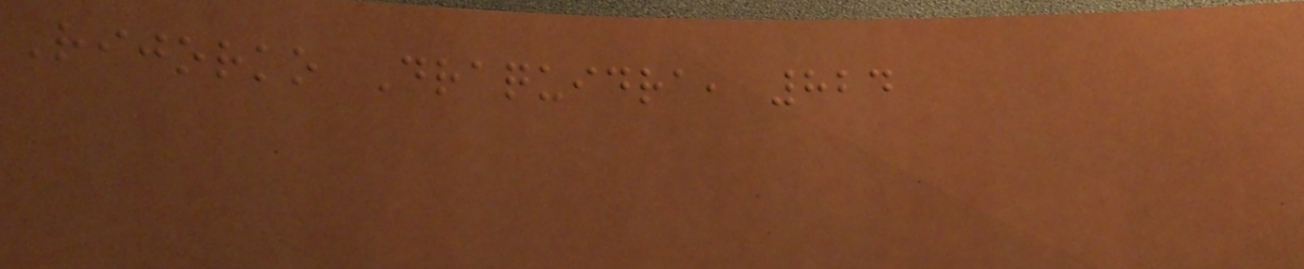Rijorko Draquidra, 824
